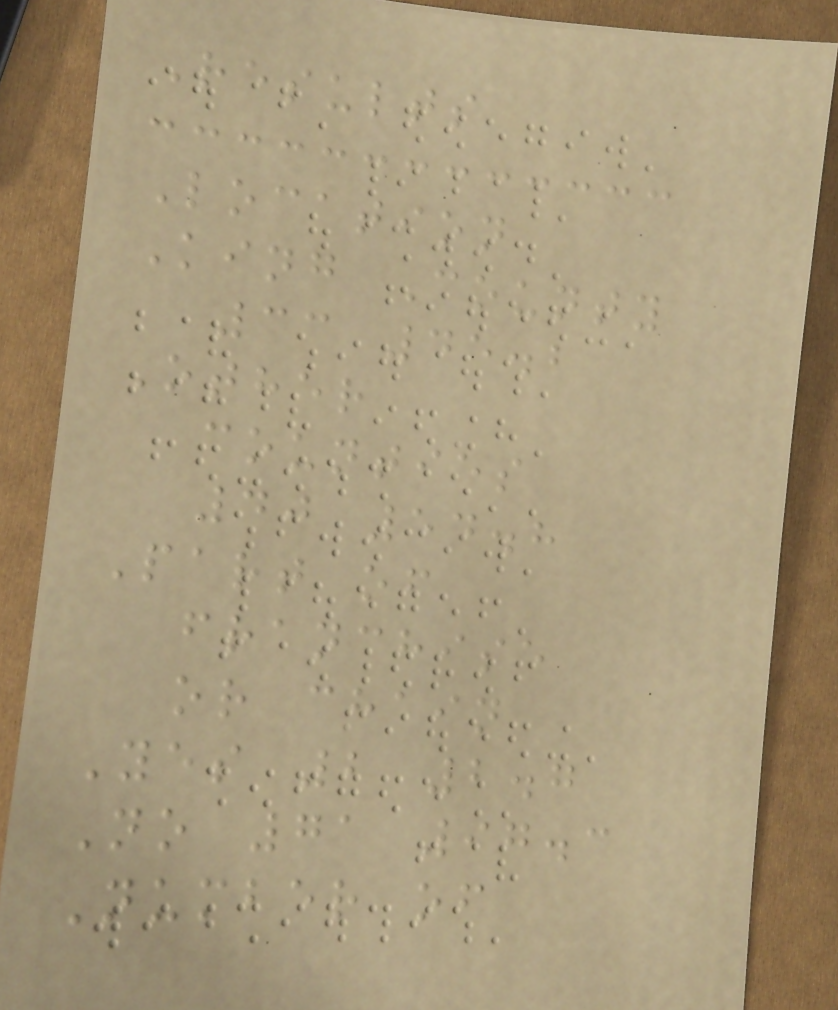Results
Location
King County
33 45.2
Other
counties
40 54.8
Part of
franchise
or chain
Yes 2 2.7
No 71 97.3
Number of
